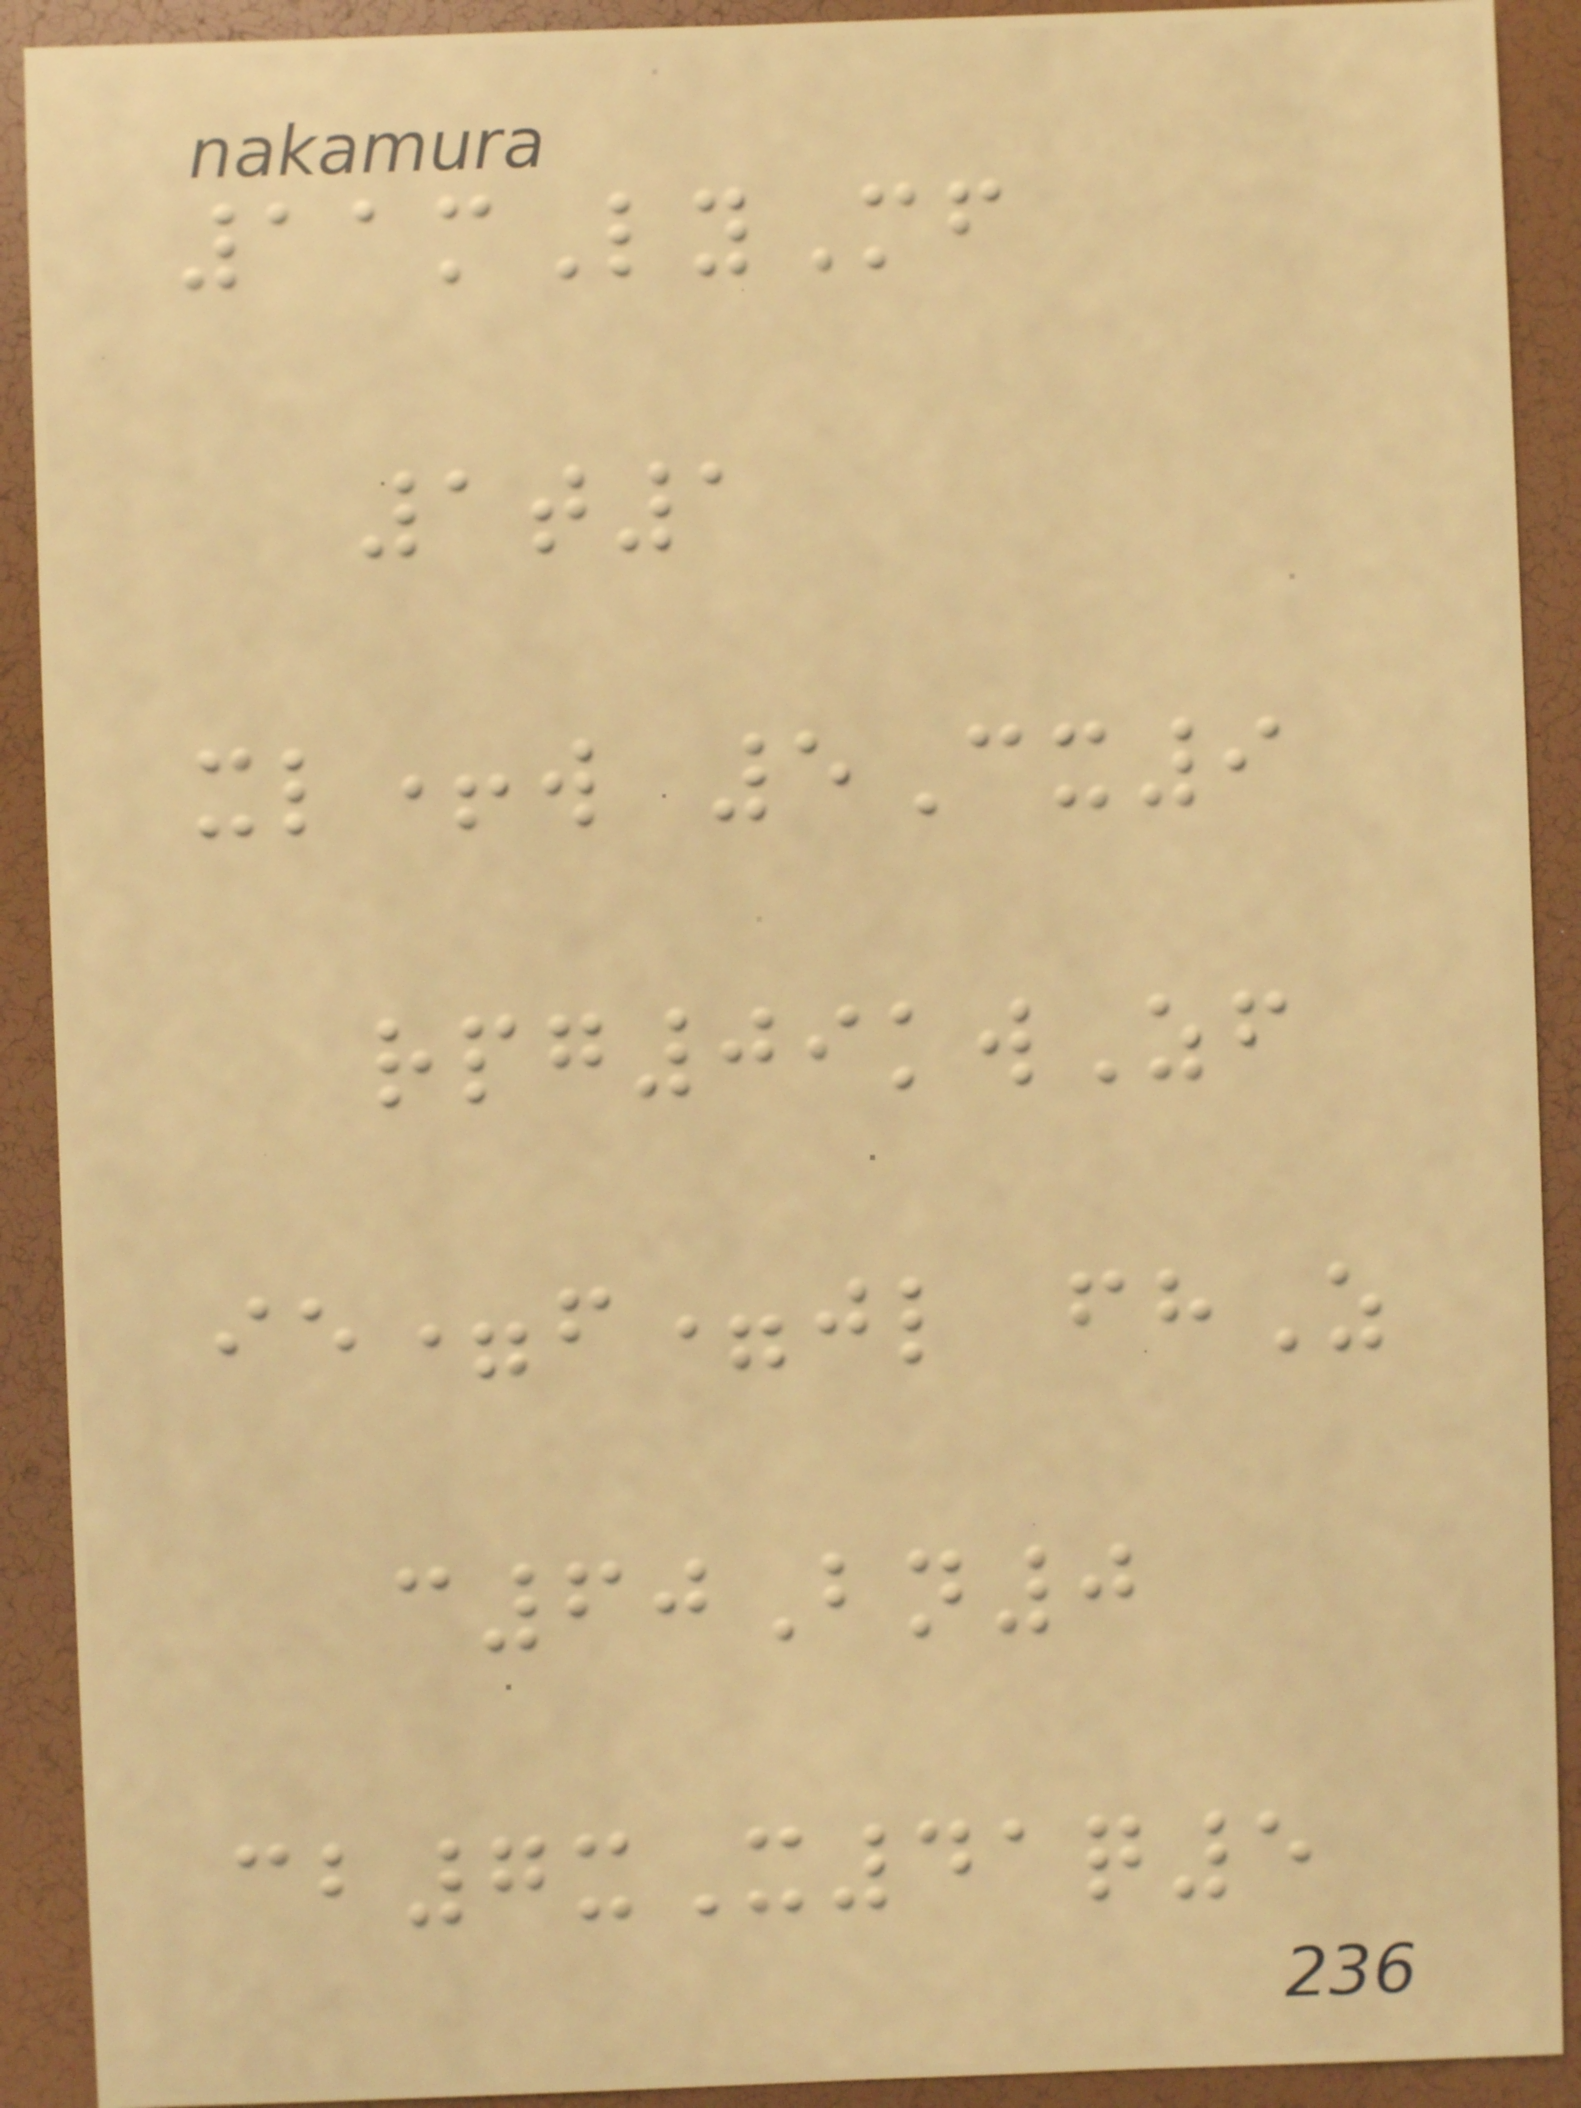11mLyMf
1t1
xl+w 5Cx9
rpg09kwZf
ie=f=jl fhZ
c60Bn0
cb7xX41q5
